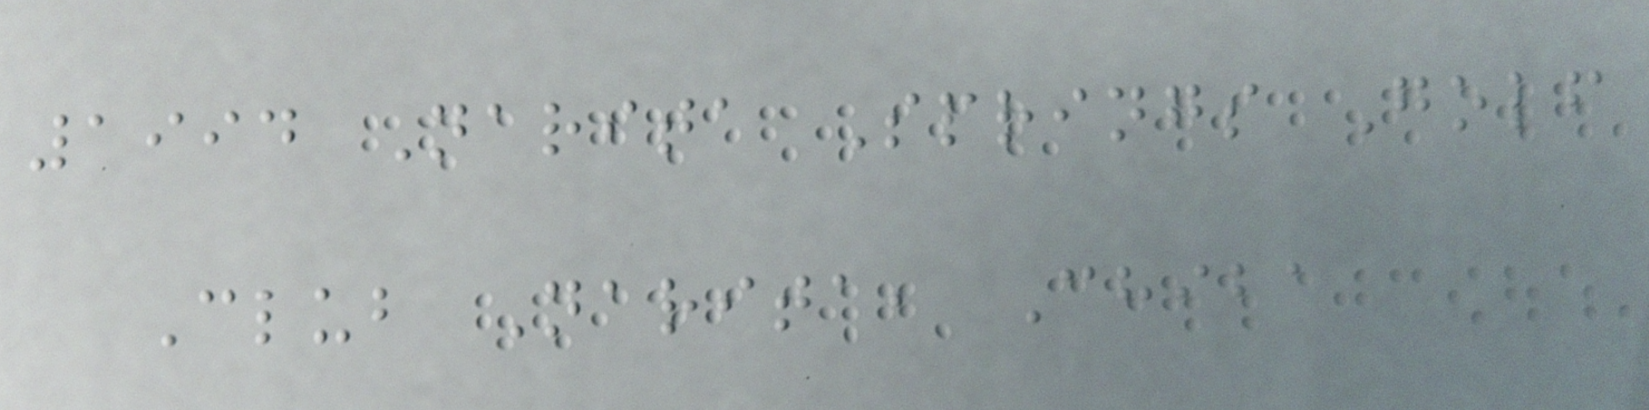1994 Narita Springs Golf
Club Narita, Chiba
